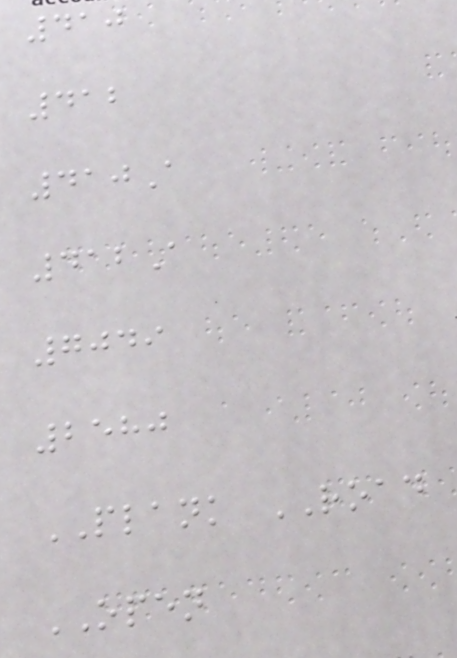410
412
410A
412A
7049
2580
PLANK ROAD
OPEN
